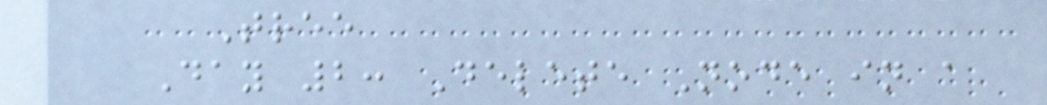Tree
Day 2: Delete Node in a
